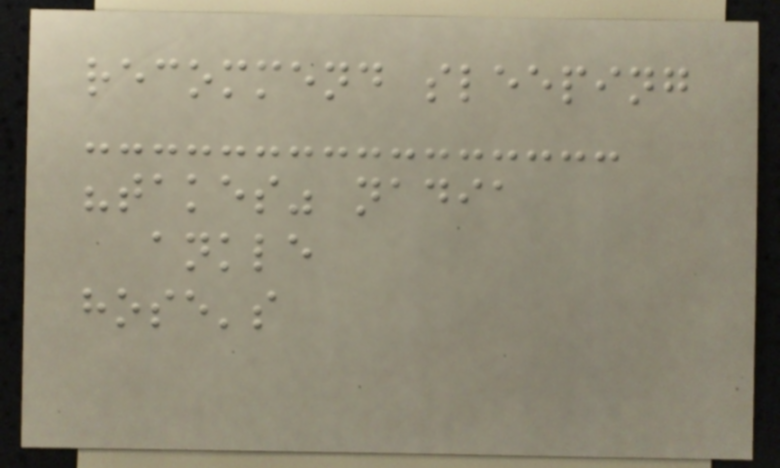recommend sleeping
"takes" nadia
ankle
hose's
